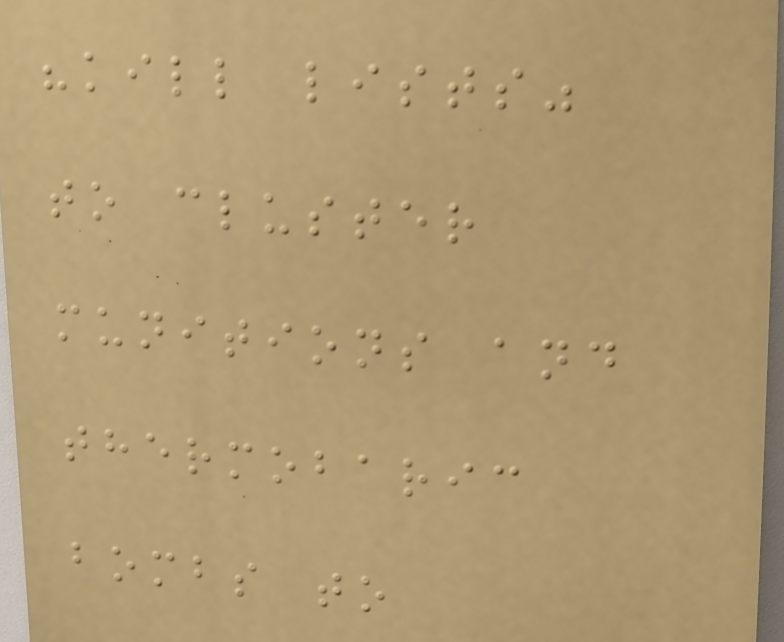"kill lists"
to cluster
munitions and
thermobaric
bombs to
